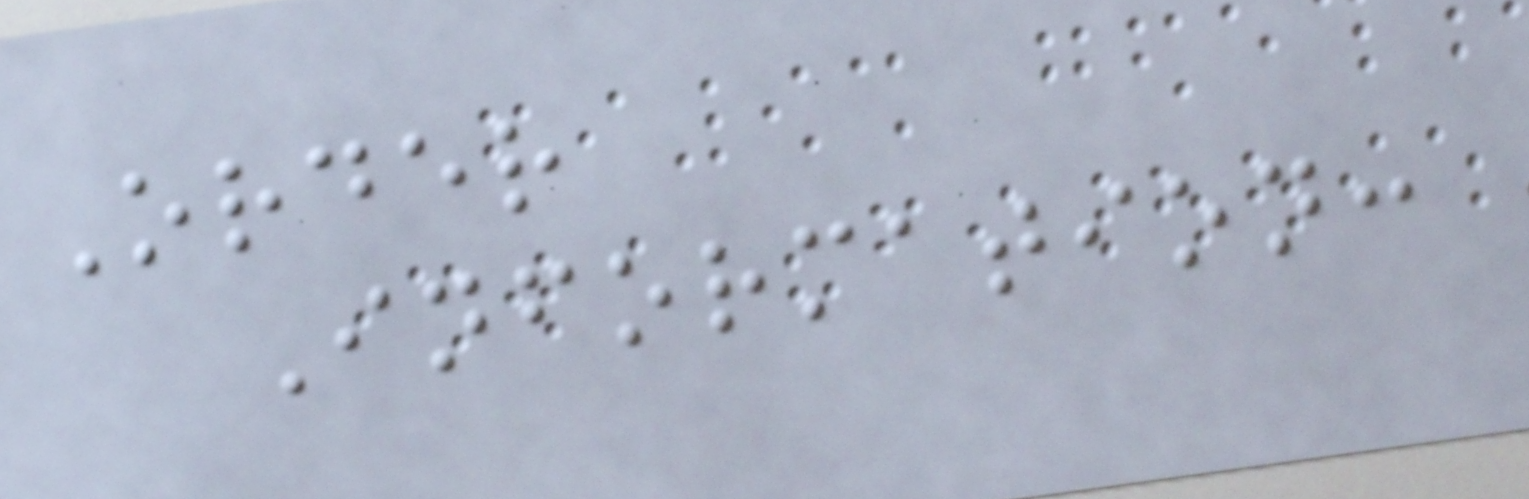Order
Information:
